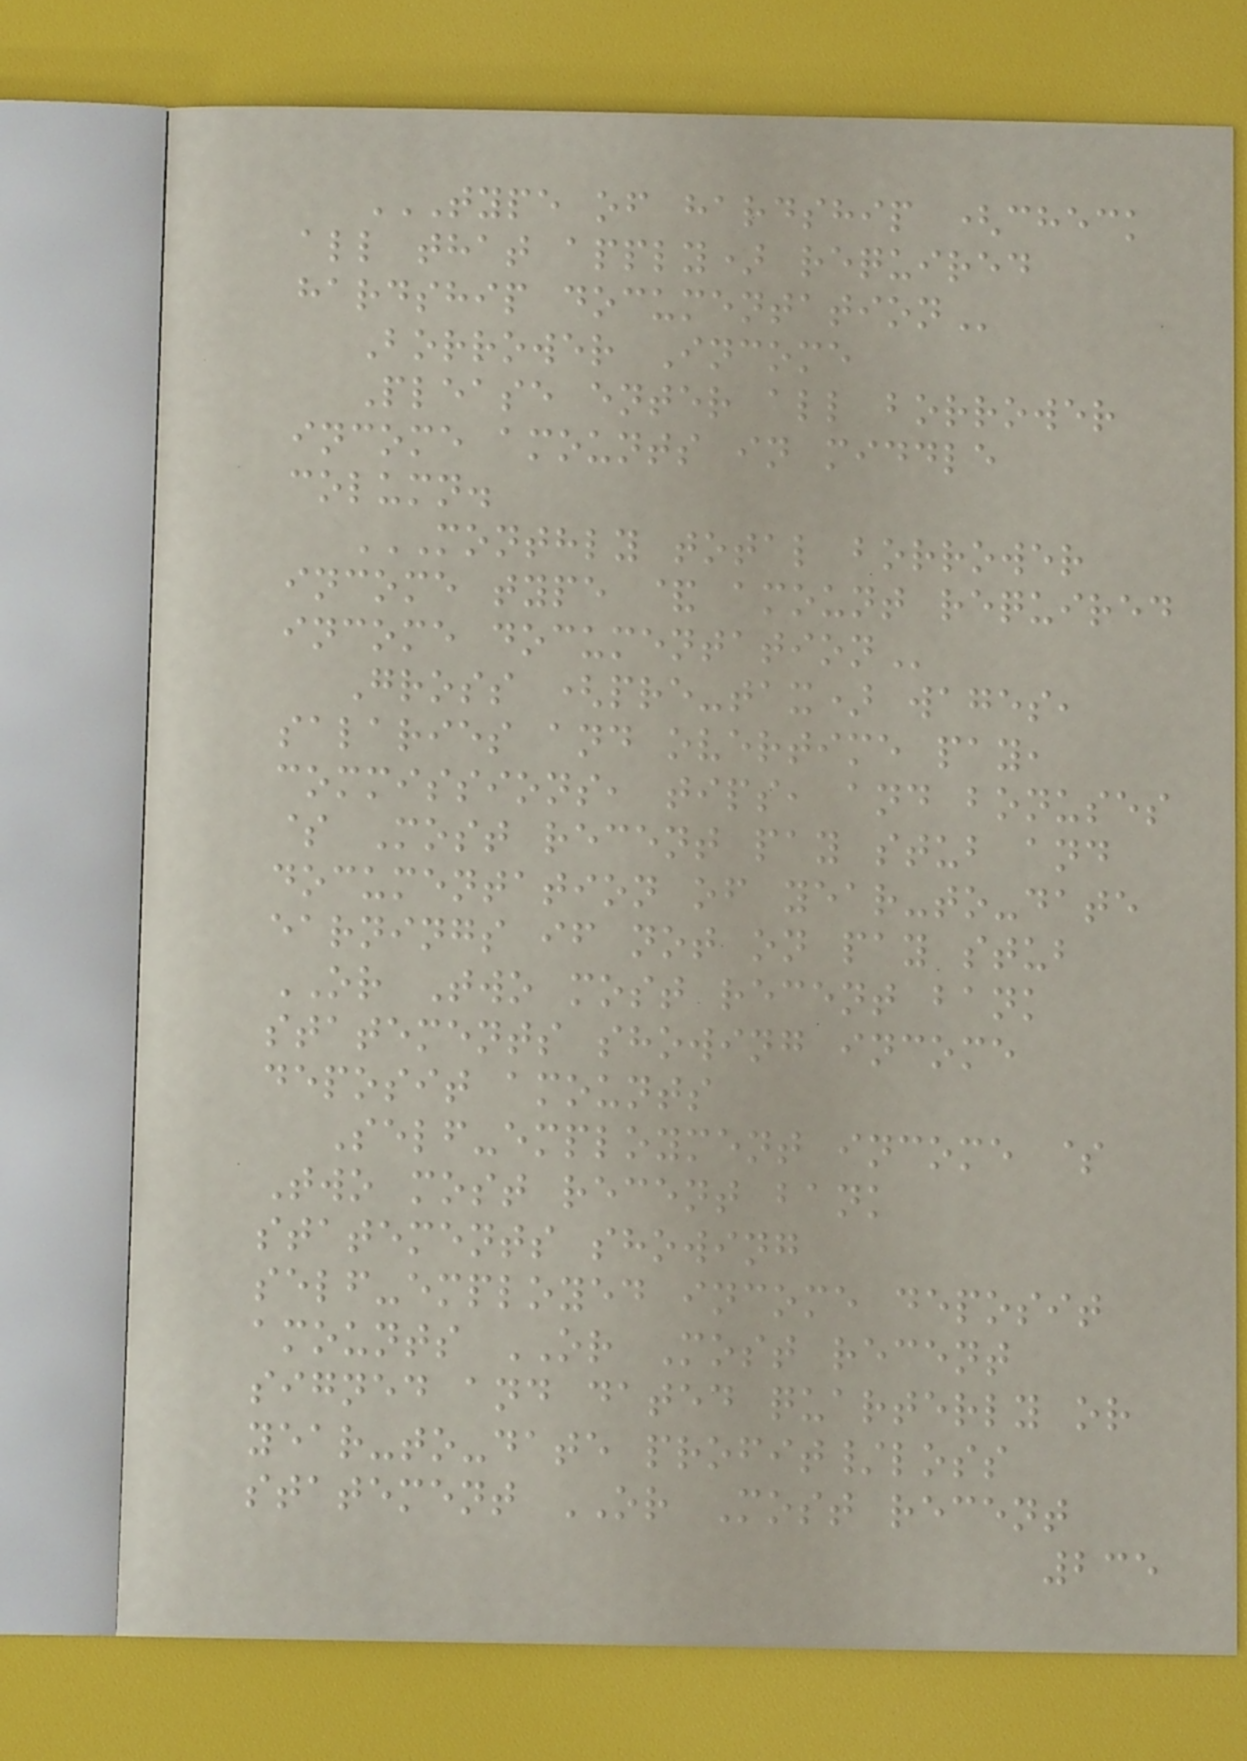TYPE OF HARDSHIP (CHECK
ALL THAT APPLY) REQUIRED
HARDSHIP DOCUMENTATION
Borrower Income
Please enter all borrower
income amounts in middle
column.
MONTHLY TOTAL BORROWER
INCOME TYPE & AMOUNT REQUIRED
INCOME DOCUMENTATION
Gross (pre-tax) wages,
salaries and overtime pay,
commissions, tips, and bonuses
$ Most recent pay stub and
documentation of year-to-date
earnings if not on pay stub
OR Two most recent bank
statements showing income
deposit amounts
Self-employment income $
Two most recent bank
statements showing
self-employed income deposit
amounts OR Most recent
signed and dated quarterly or
year-to-date profit/loss
statement OR Most recent
235
